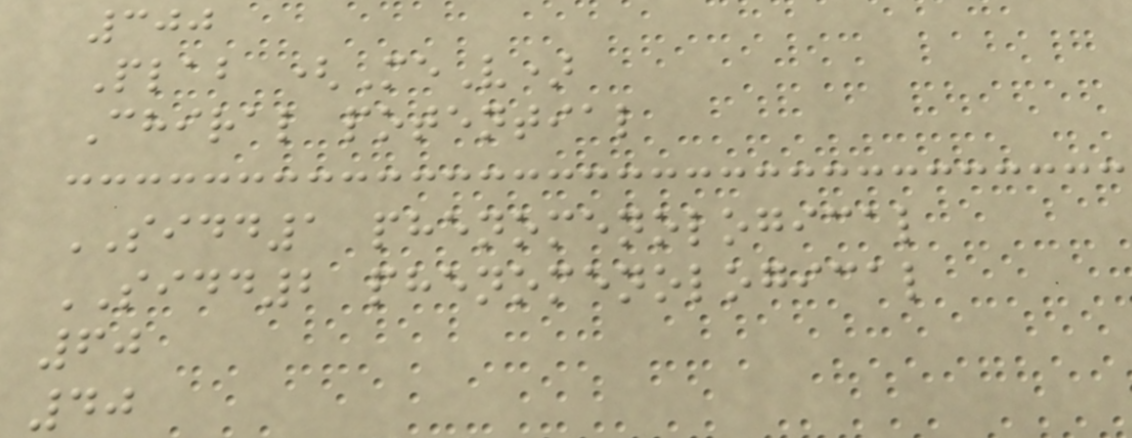300
Plab (MeV)
Chiral potential
SIDD1 phenomenological
SIDD2 phenomenological
60
40
